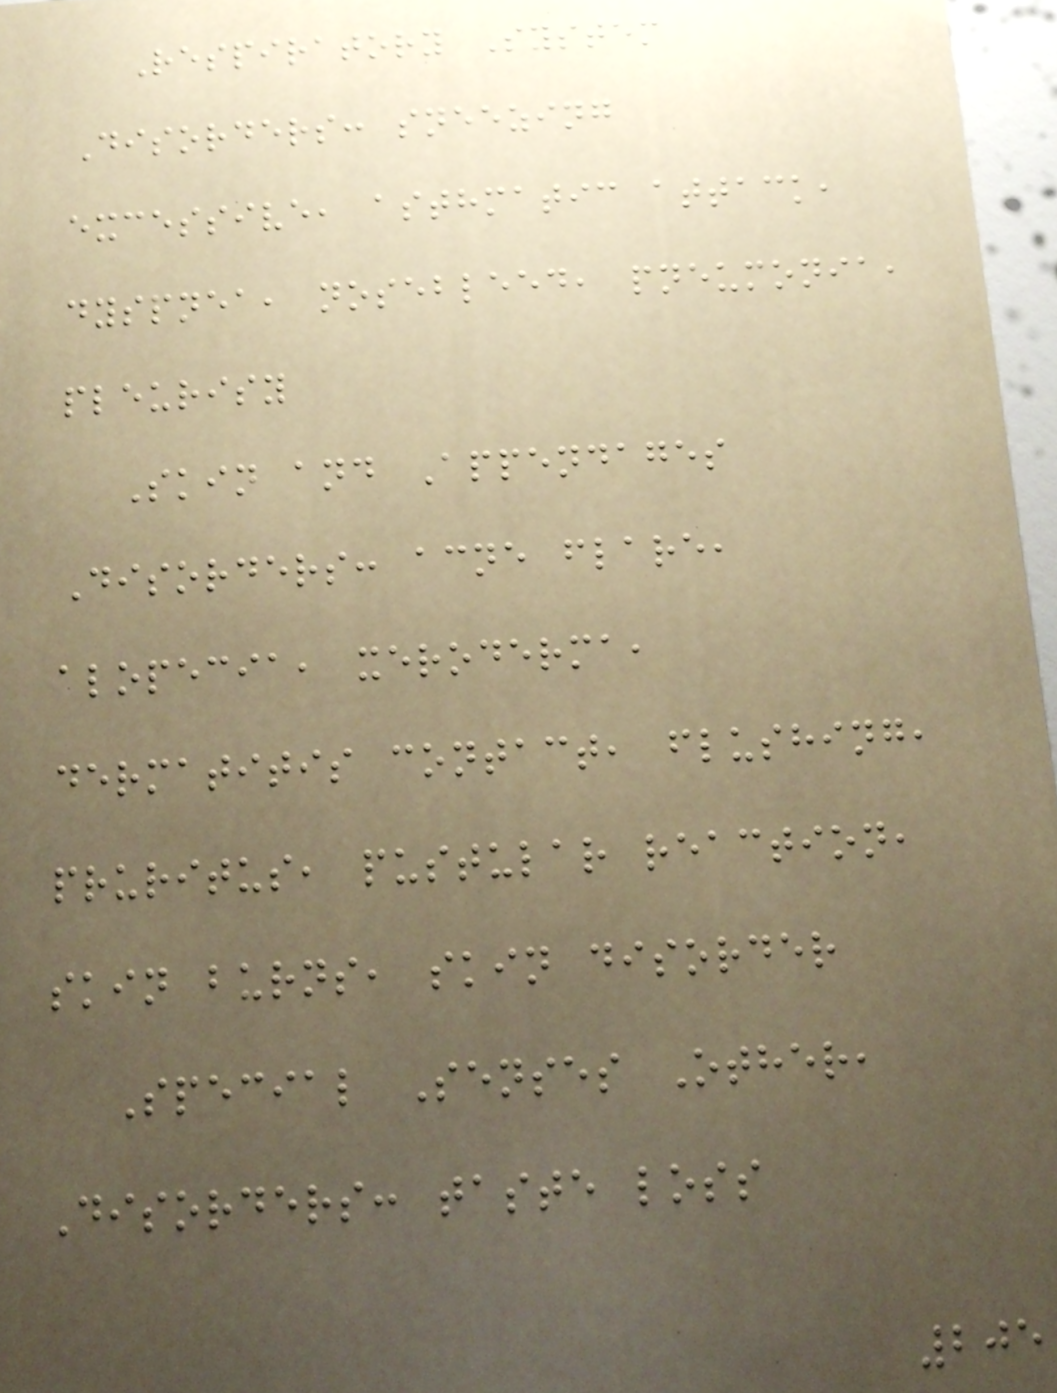Respiratory System
Disorders: sneezing
excessive, asthmatic attack,
dyspnea, nosebleed, pneumonia,
pleurisy
Skin and Appendages
Disorders: acne flare,
alopecia, xeroderma,
dermatitis contact, flushing,
pruritus, pustular reaction,
skin burns, skin disorder
Special Senses Other,
Disorders: taste loss
205
